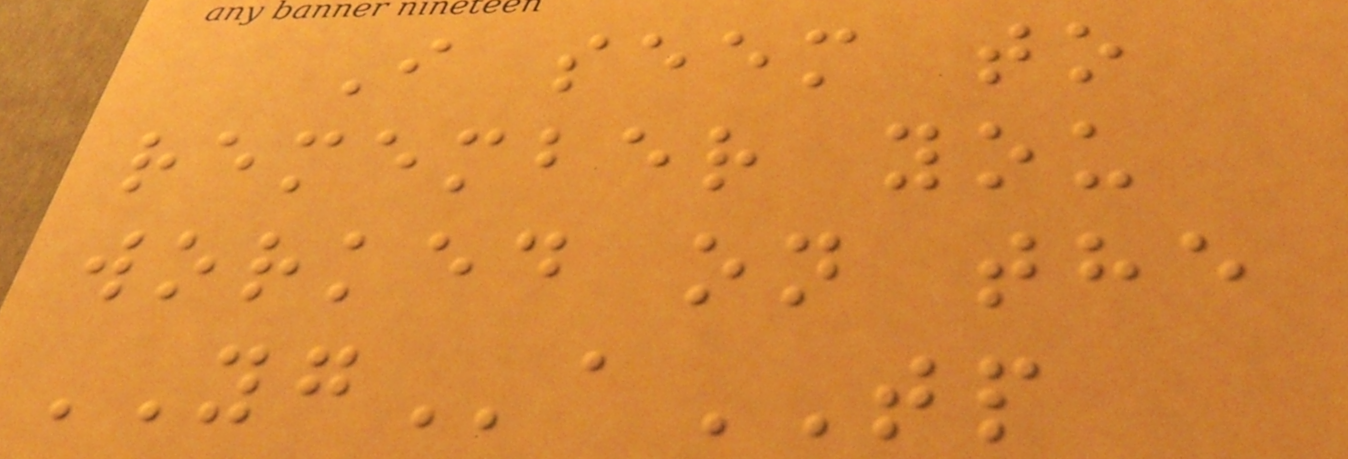I seem to
remember you
worked on the
YGaTP
